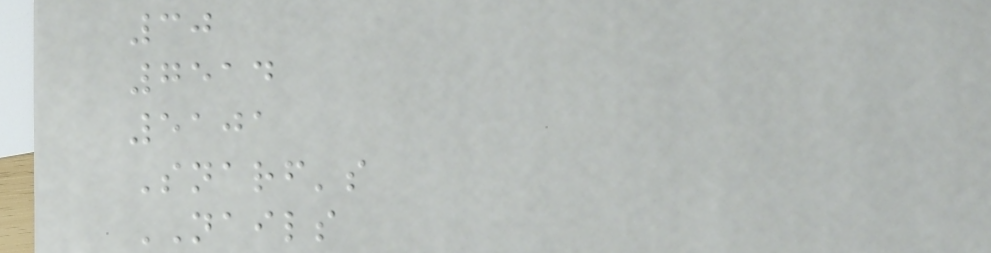30
7514
5101
Snarf's
NAILS
